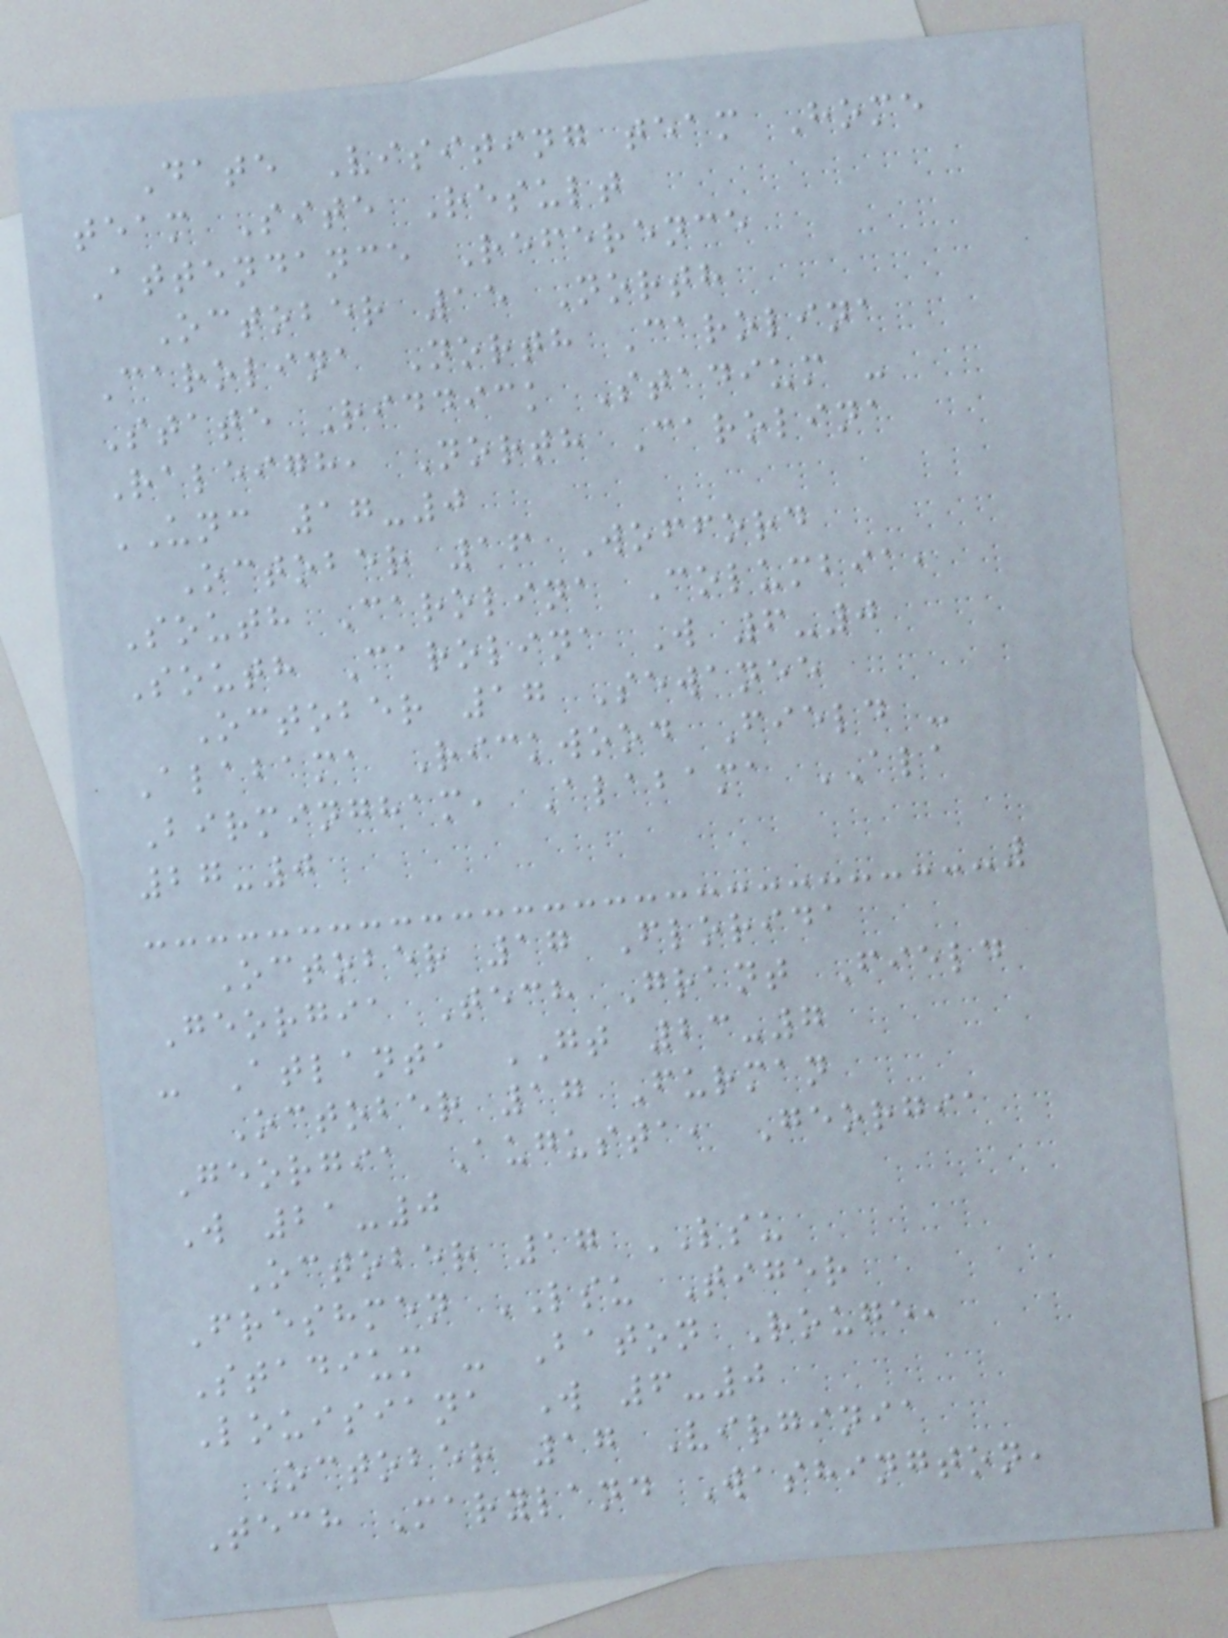Date Visiting team Home
team Site Result
Attendance Reference
October 15 North
Carolina North Carolina
State Riddick Stadium -
Raleigh, North Carolina
UNC 17-0
October 16 Wofford
South Carolina Columbia,
South Carolina W 6-0
October 17 Sewanee
Alabama Rickwood Field -
Birmingham, Alabama ALA
27-0
October 17 Florida
Georgia Tech Grant Field
- Atlanta GT 23-7
October 17 Furman
Georgia Augusta, Georgia
W 21-0
October 17 LSU
Freshmen LSU Tiger
Stadium - Baton Rouge,
Louisiana W 6-0
October 17 Virginia
Tech Maryland Washington,
